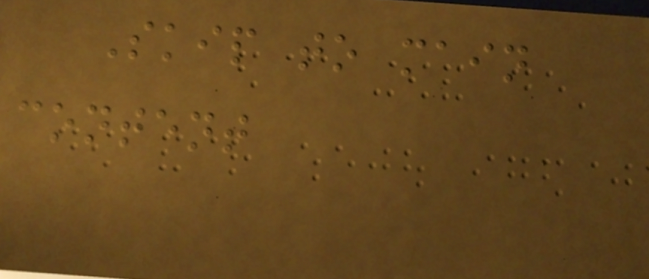Skip to main
content
